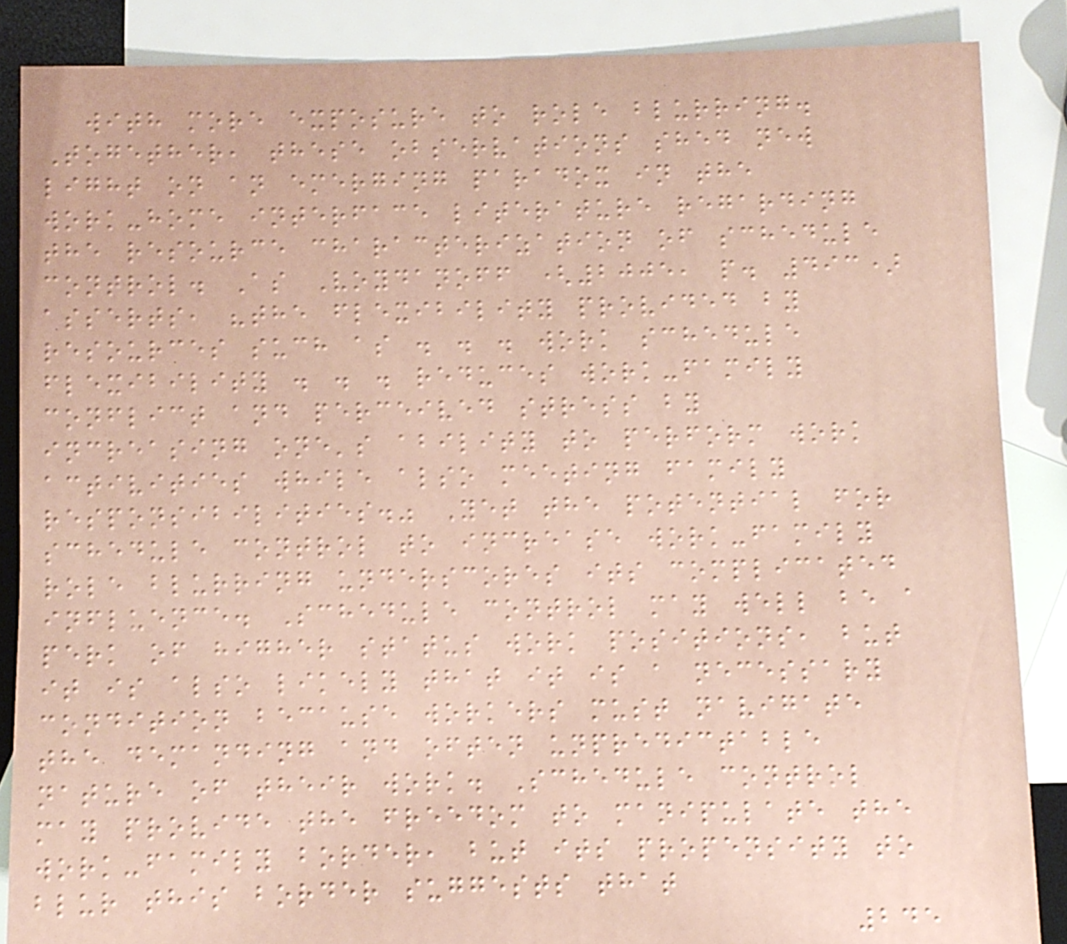with more exposure to role blurring.
Together, these observations shed new
light on an emerging paradox in the
work-home interface literature regarding
the resource characterization of schedule
control. As Voydanoff (2005, p. 493)
asserts, "the flexibility provided by
resources such as . . . work schedule
flexibility . . . reduces work-family
conflict and perceived stress by
increasing one's ability to perform work
activities while also meeting family
responsibilities." Yet the potential for
schedule control to increase work-family
role blurring underscores its complicated
influence. Schedule control may well be a
perk of higher status work positions, but
it is also likely that it is a necessary
condition because workers must navigate
the demanding and often unpredictable
nature of their work. Schedule control
may provide the freedom to manipulate the
work-family border, but its propensity to
blur this border suggests that
245
